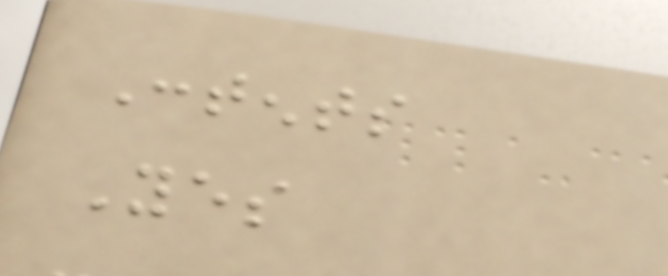Contents
Yes
